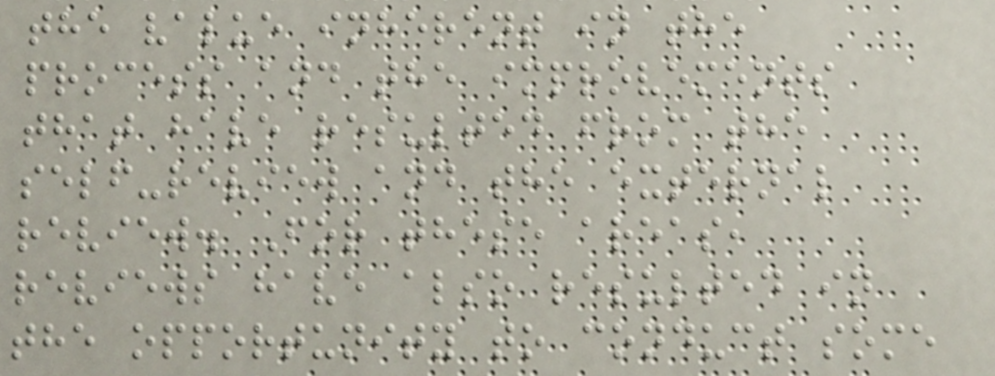the value inherent in the
process and the improvements
that have resulted from the
self-review and the external
review. For these areas,
reviews have also resulted in
the opportunity to conduct some
